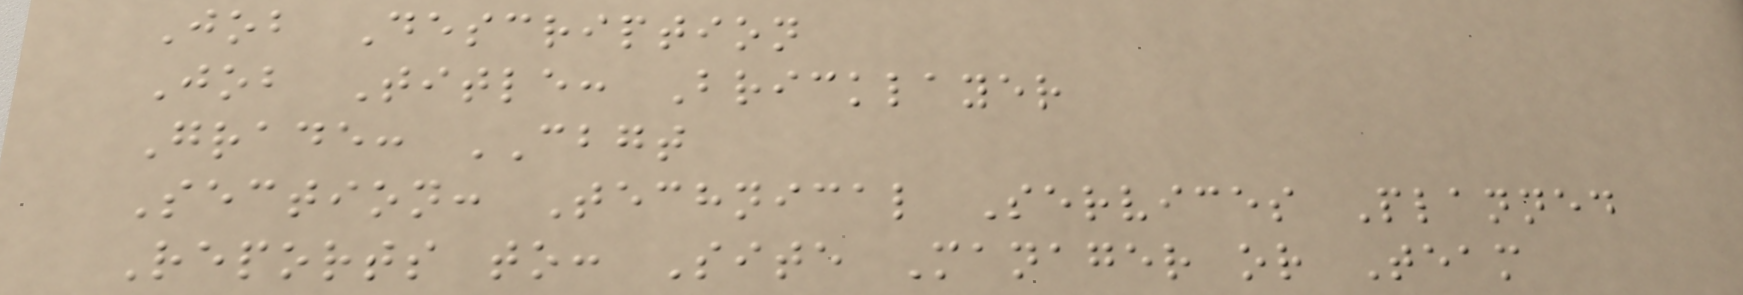Job Description
Job Title: Bricklayer
Grade: CBGT
Section: Technical Services Planned
Reports to: Site Manager or Team
